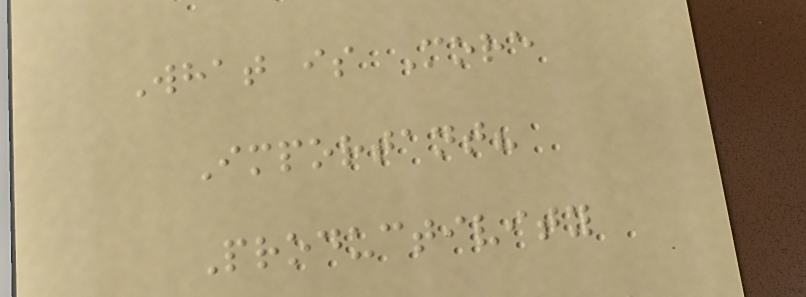What is More
Important?
Productivity
